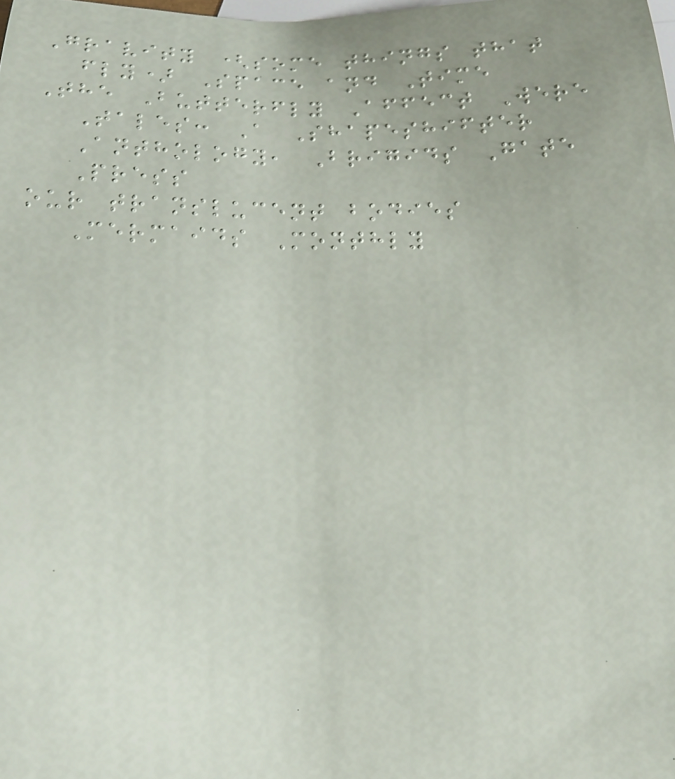Gravity (some things that
fly) Space and Time
The Butterfly Affect Were
Tales: A Shapeshifter
Anthology, Brigids Gate
Press
our translucent bodies
Mermaids Monthly
